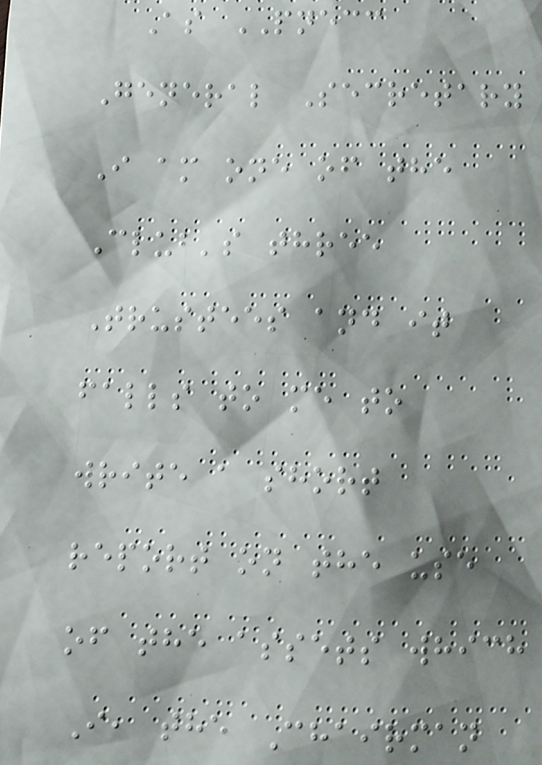As PNECC
General Secretary
I am one of the
Club's three
Trustees and it
falls to me to
write a short
report on the use
of the assets which
I, the Chairman
